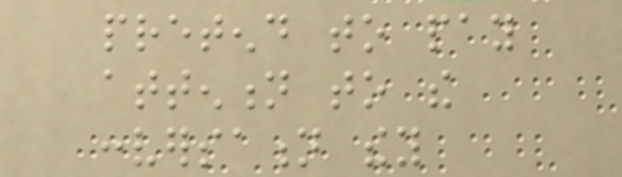pretend to pay
attention to the
conversation they
